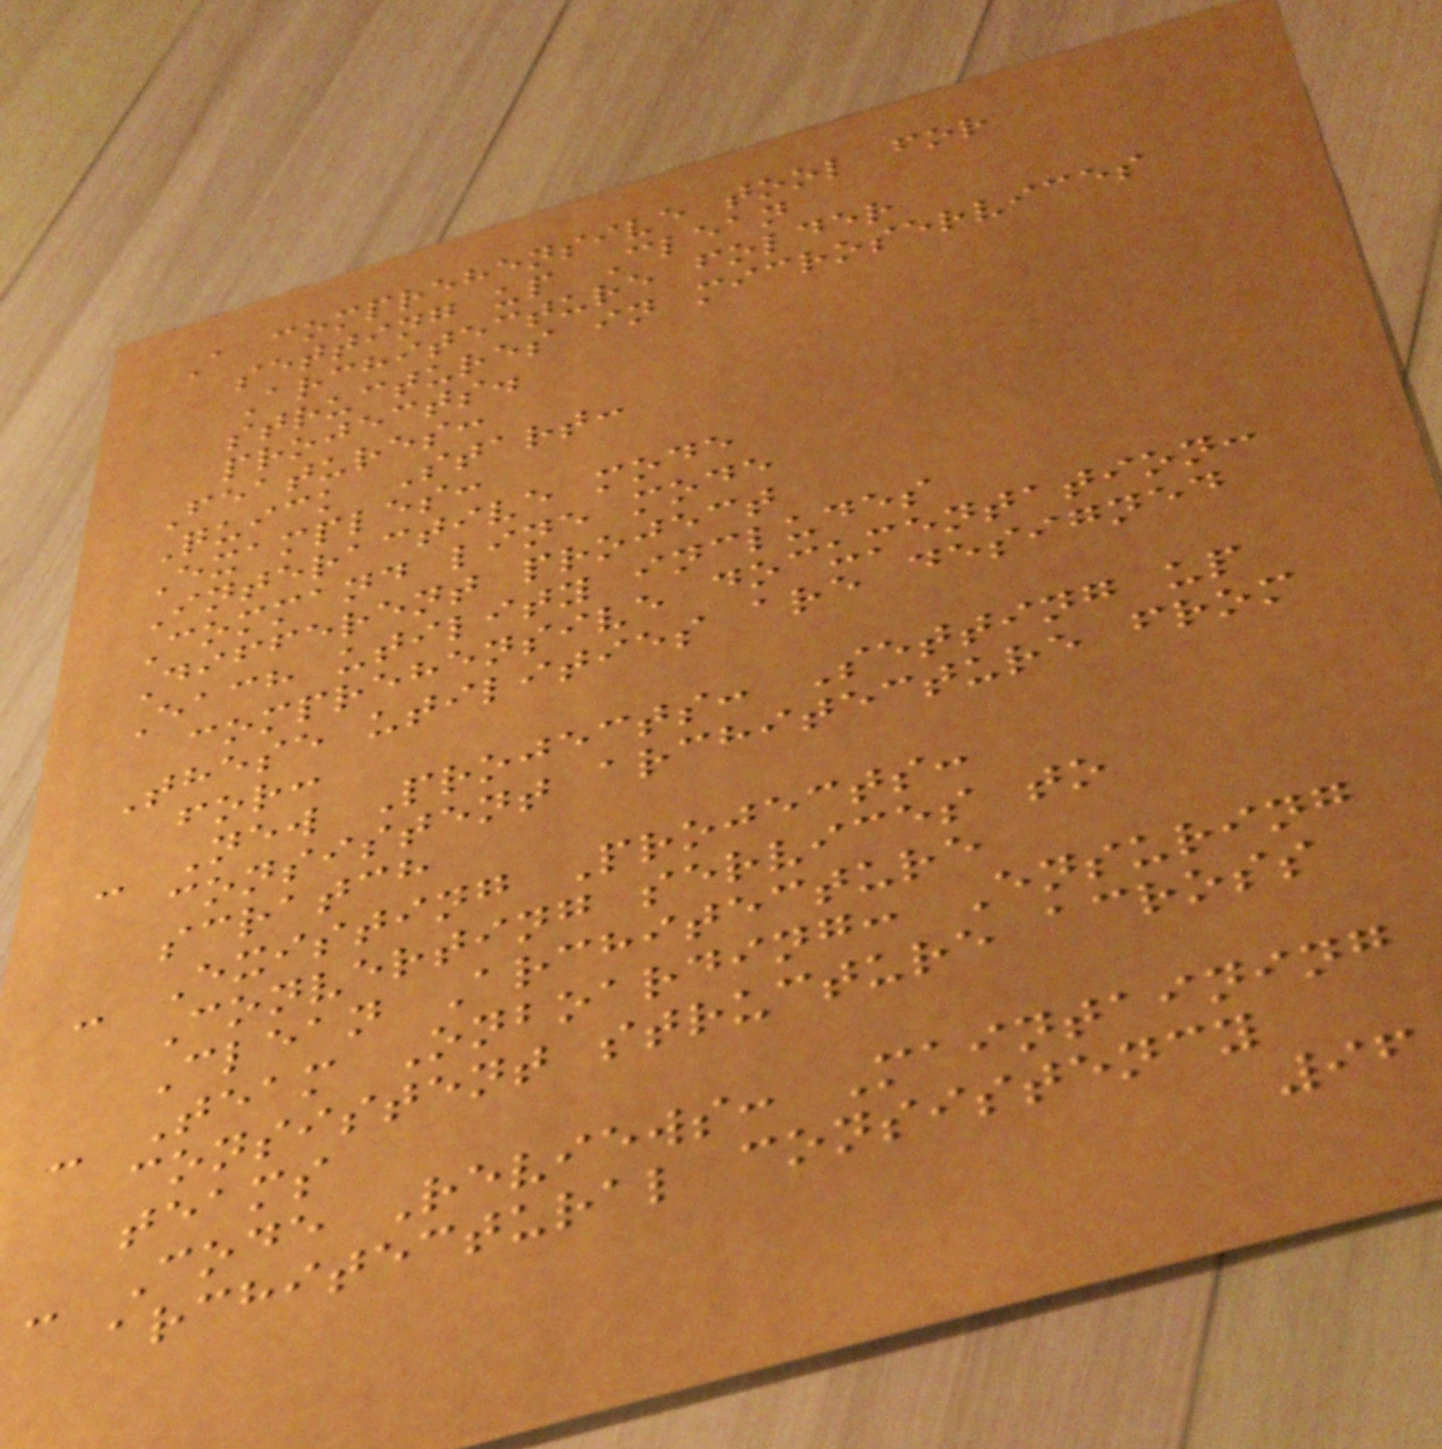A comprehensive tool for
setting up Clean
Architecture folder
structures in microservices
projects.
Features:
Quick Start:
Examples:
Interactive mode
Command line mode
Different project
Each utility includes
comprehensive documentation:
These utilities are designed
for:
- New Projects: Setting up
consistent architecture from
scratch
- Existing Projects:
Converting services to
Clean Architecture
- Team Onboarding: Ensuring
consistent structure across
teams
- Code Reviews: Maintaining
architectural consistency
96
